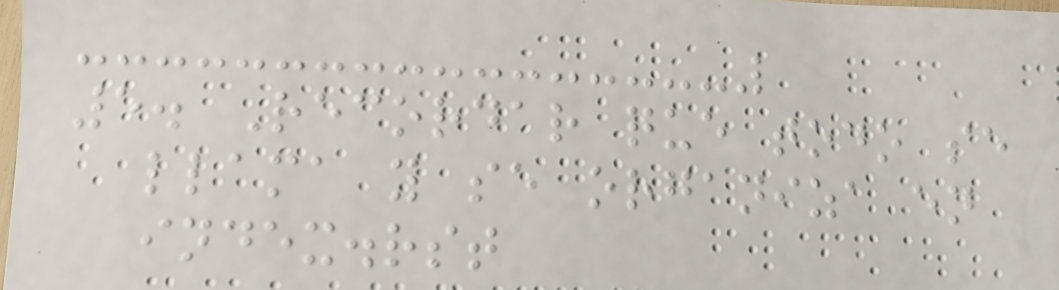5. Recordar que todo se
llama y se organiza en
index.rst
